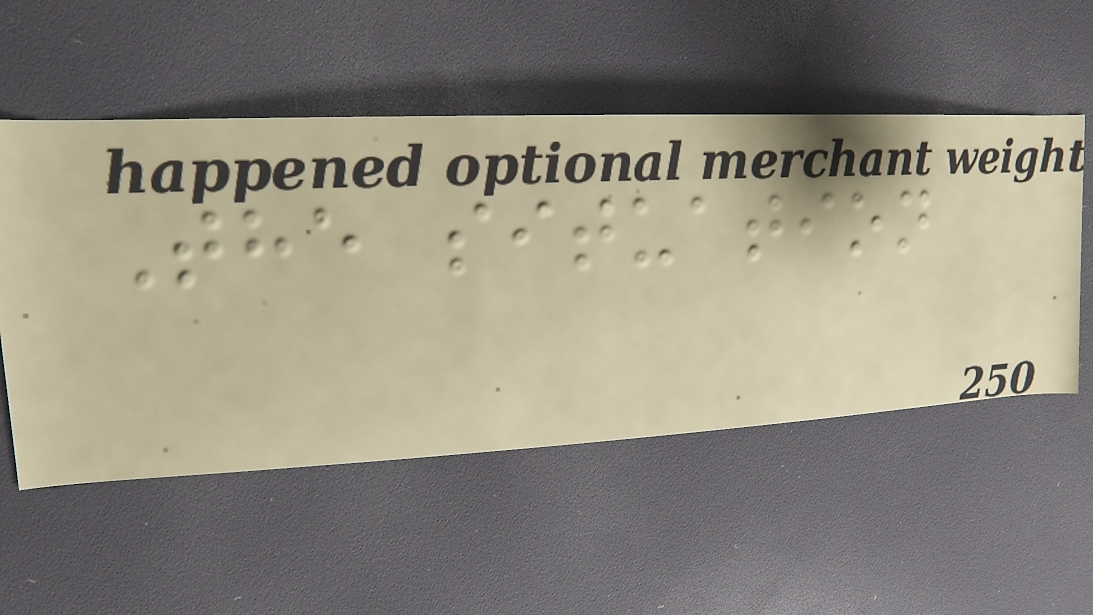The situation
